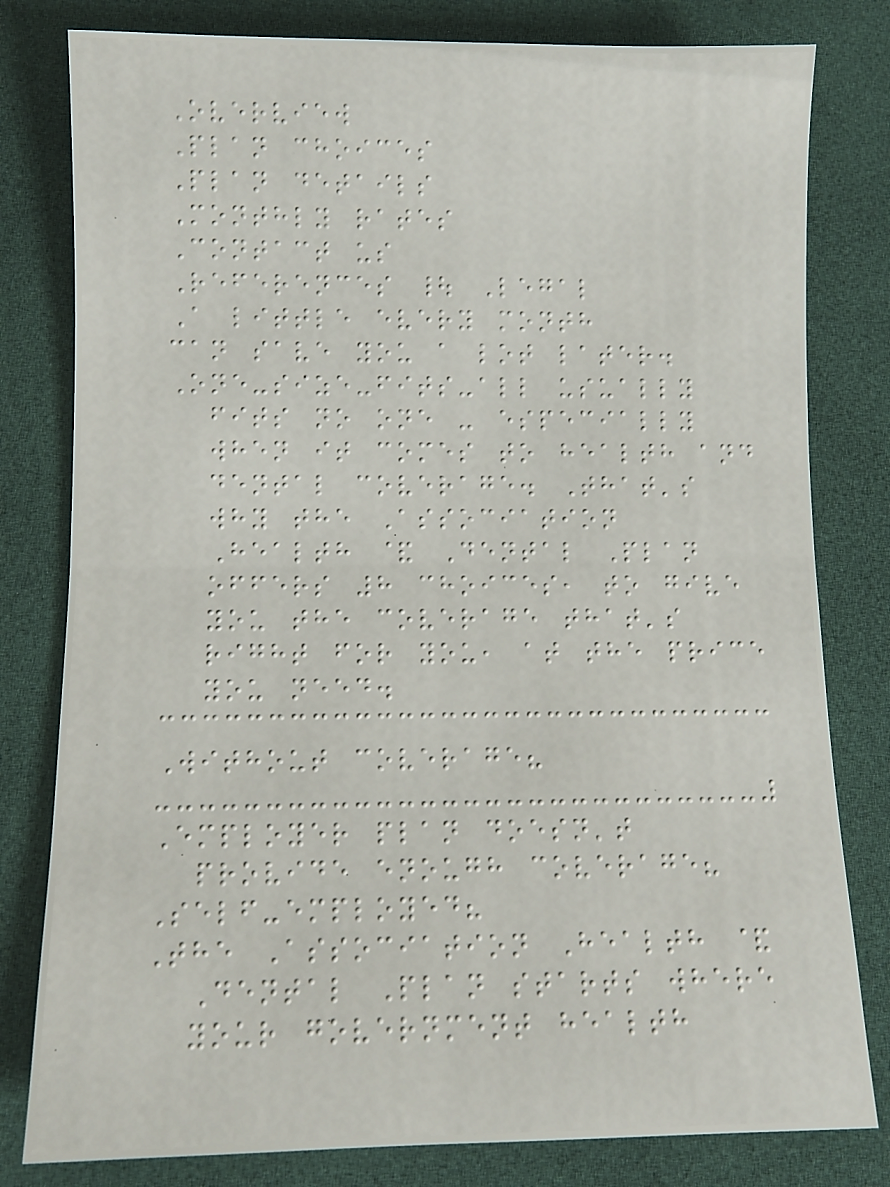Overview
Plan choices
Plan details
Monthly rates
Contact us
References | Legal
A little every month
can save you a lot later.
One-size-fits-all usually
fits no one - especially
when it comes to health and
dental coverage. That's
why the Association
Health & Dental Plan
offers 8 choices, to give
you the coverage that's
right for you, at the price
you need.
Without coverage?
Employer plan doesn't
provide enough coverage?
Self-employed?
The Association Health &
Dental Plan starts where
your government health
